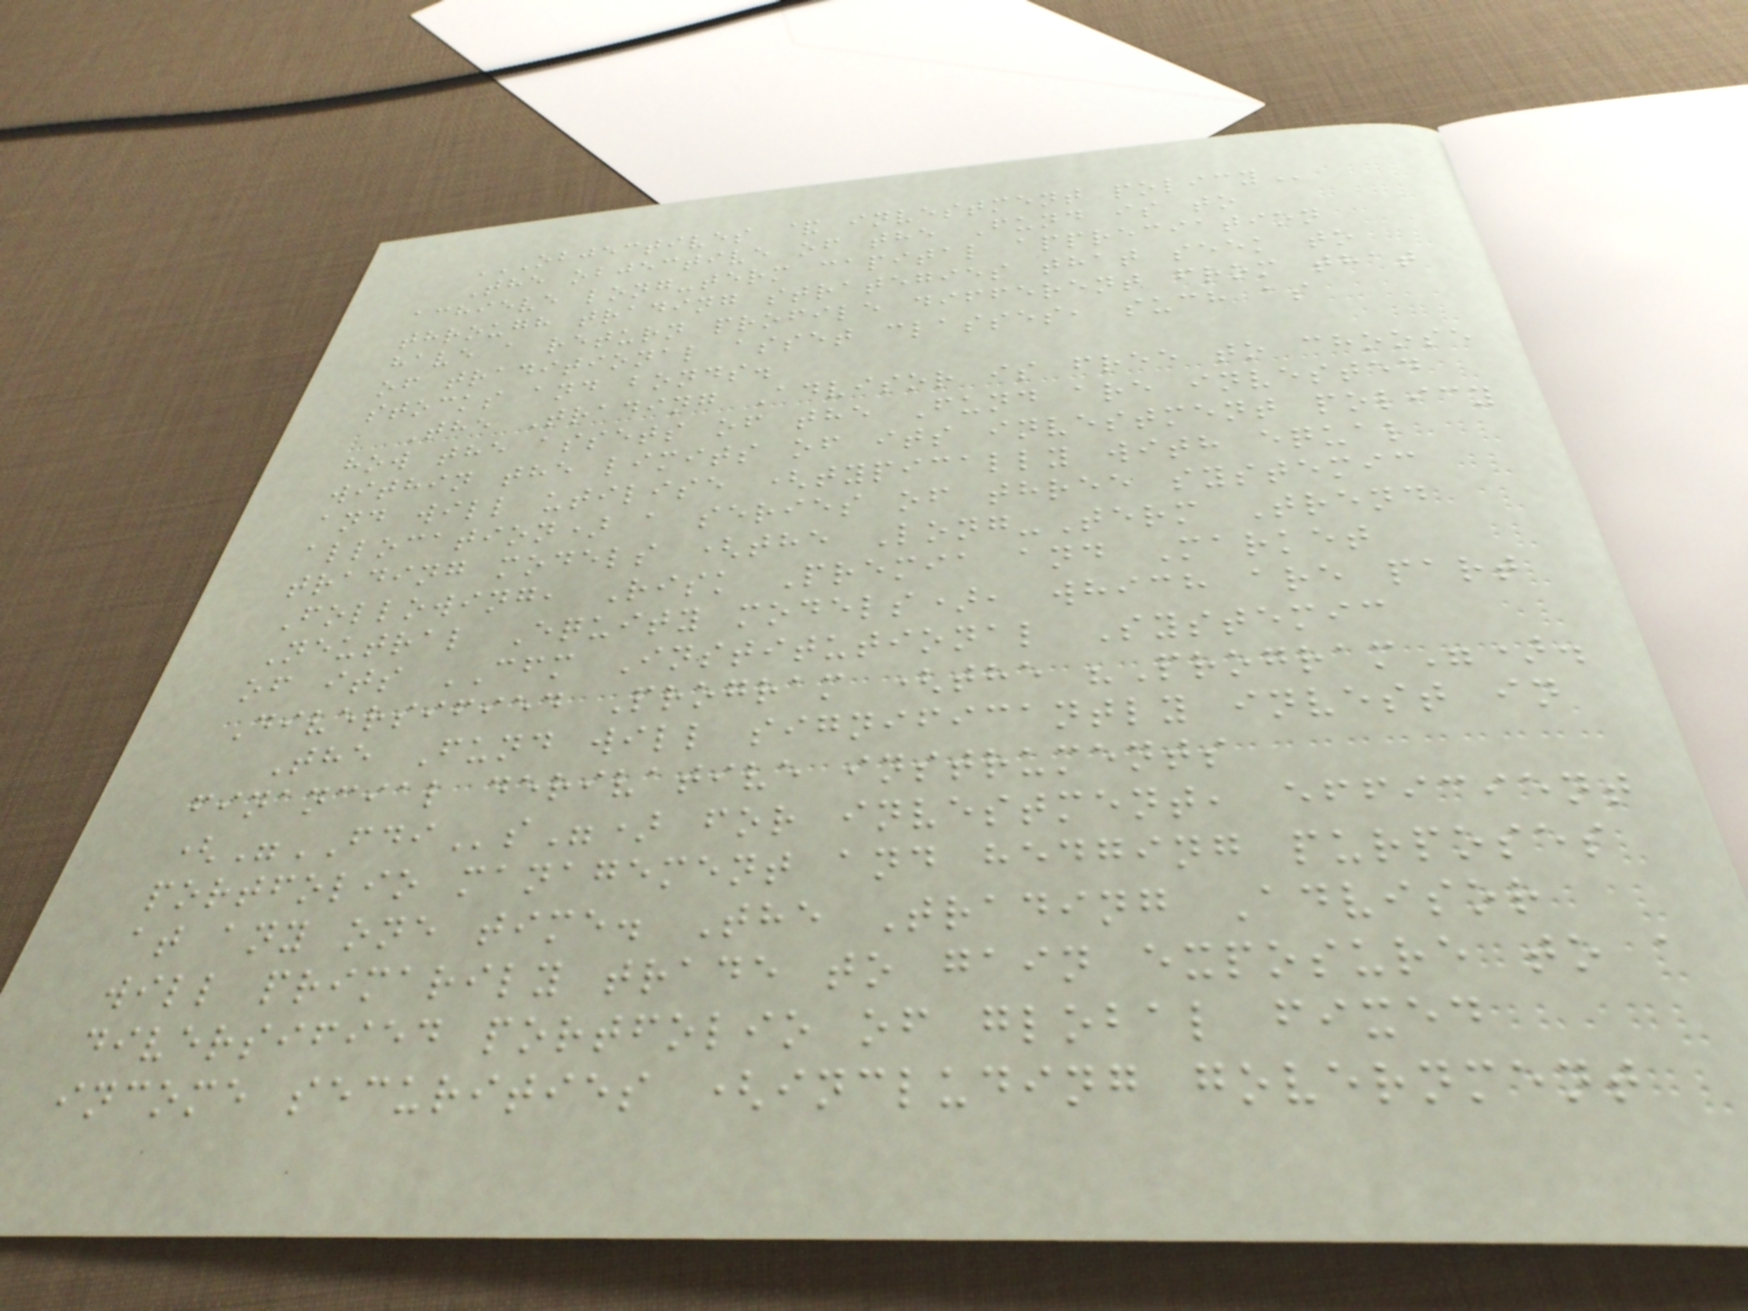OBJECTIVES & INVESTMENT POLICY
The objective of the Fund is to
achieve long-term capital appreciation
through trading strategies that seek to
have a return profile different from that
of traditional asset classes, such as
stocks and bonds.
The Trading Advisor is free to choose
how the assets of the Fund are invested
within the limits of its investment policy
and will utilise (typically with equal
allocation) a series of three systemic
trading models (the Long-Term Trend
Following, Risk Premia and Market
Neutral Equity models), which are part
of its CFM Institutional Systemic
Diversified Program (the "Program").
The Fund will significantly invest in
financial derivative instruments
("FDIs") for investment, efficient
portfolio management and hedging purposes
at any one time. The Trading Advisor
will primarily trade to gain exposure to a
diversified portfolio of global fixed
income securities (including government
